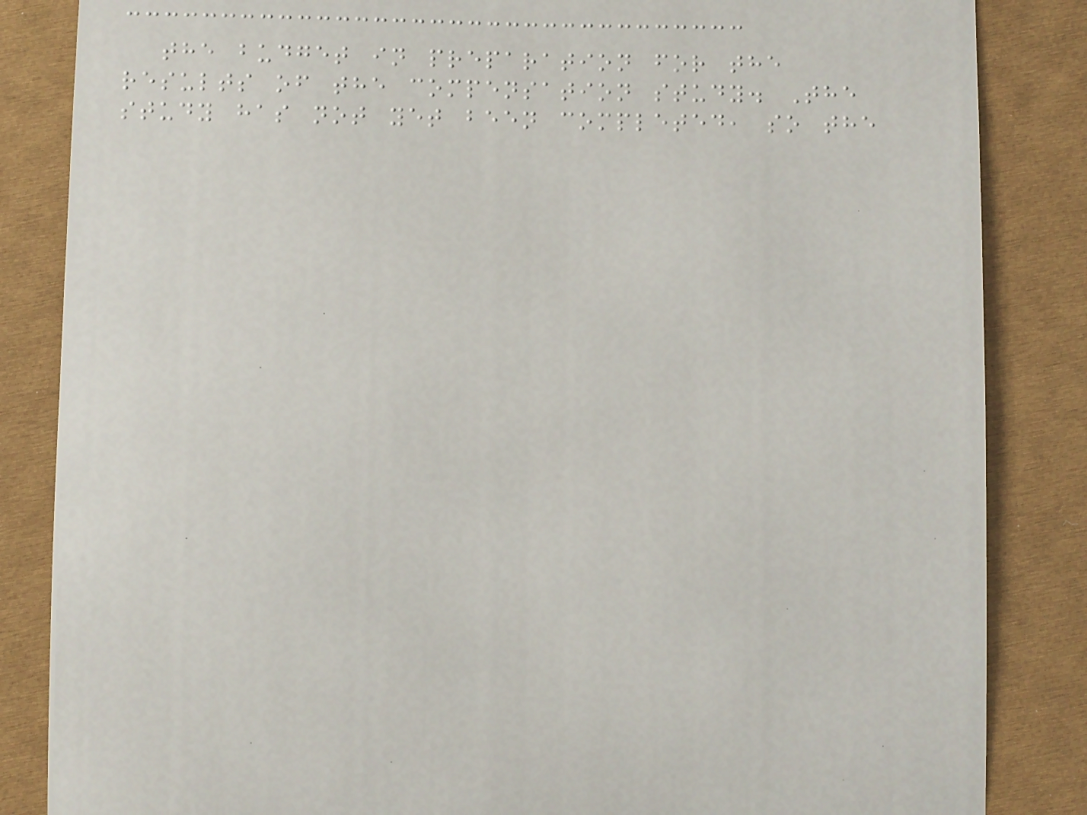the budget in preparation for the
results of the compensation study. The
study has not yet been completed, so the
